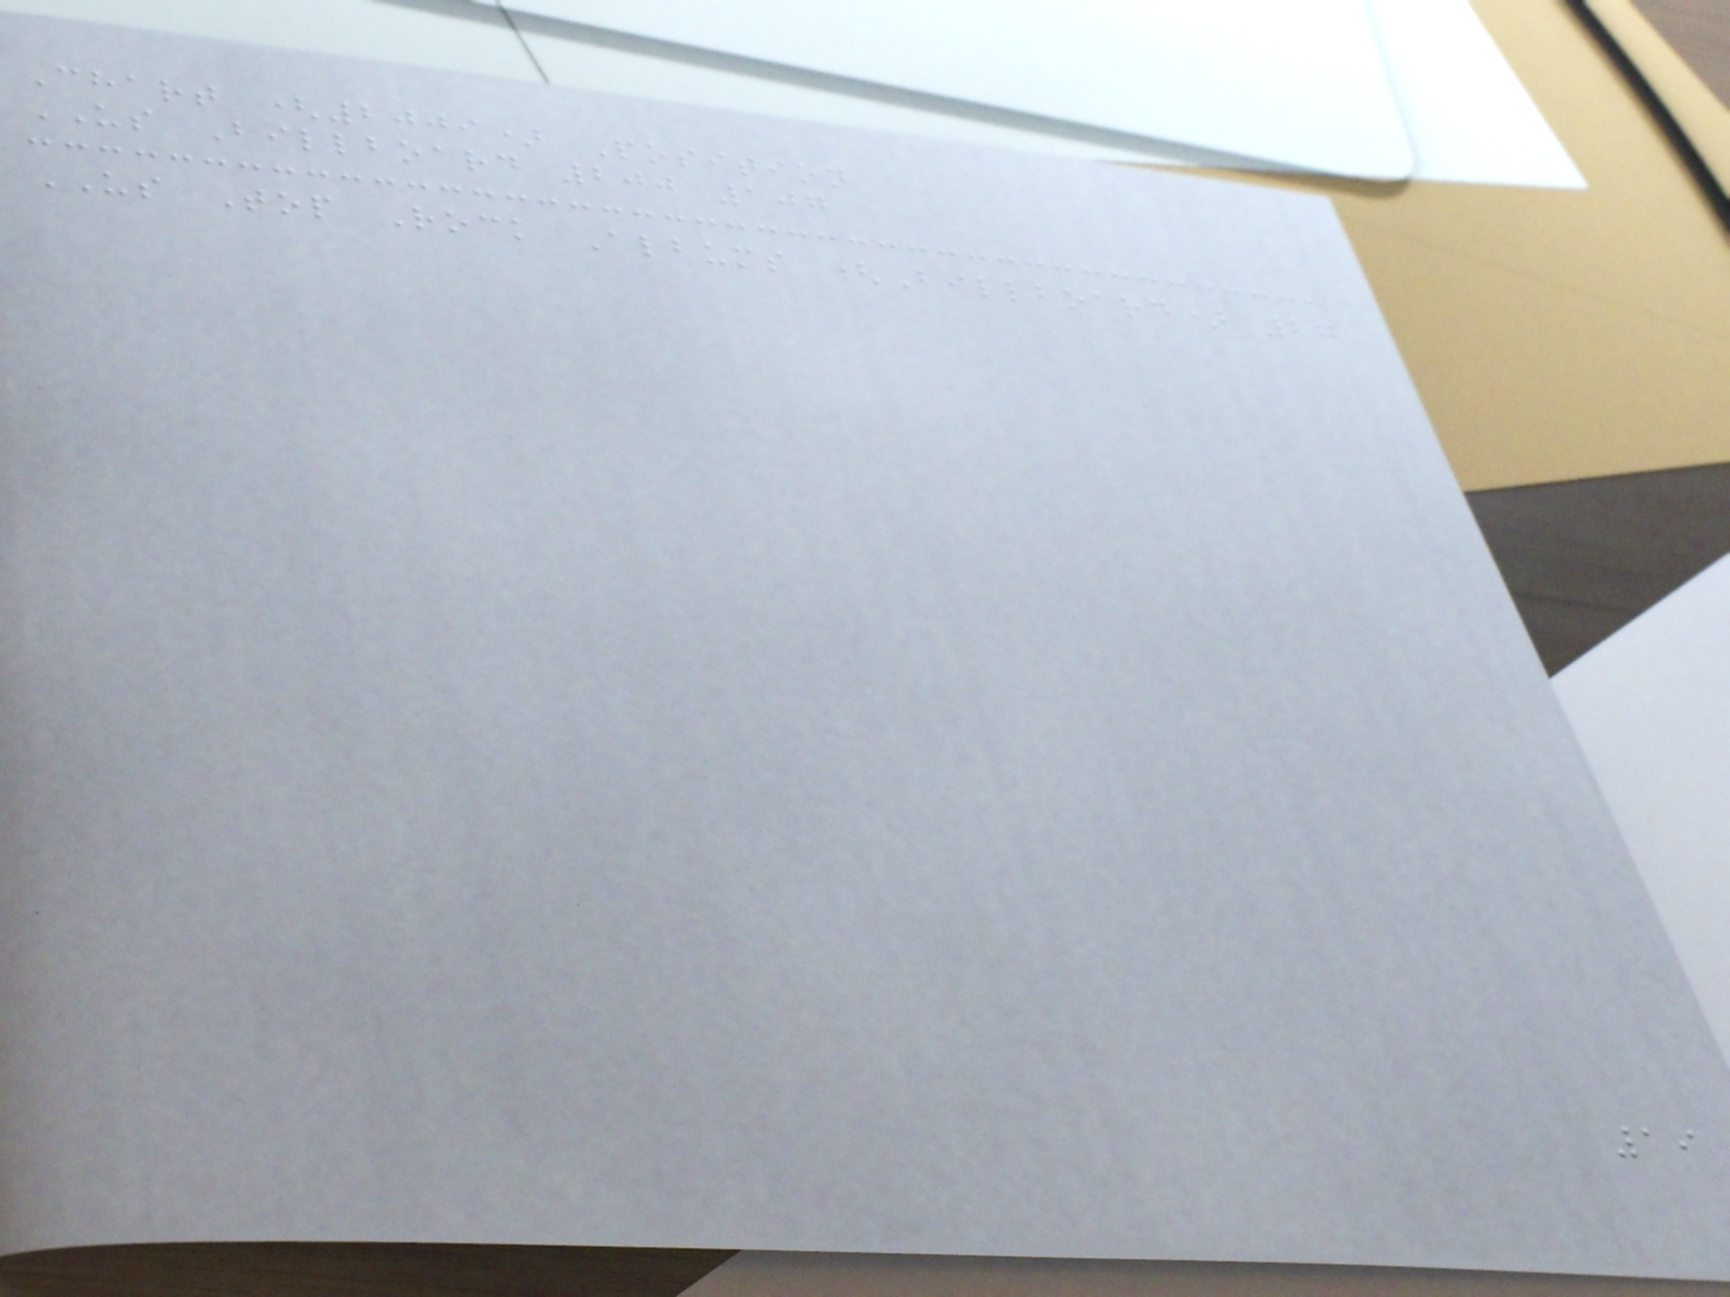Chart (2009) Position
US Billboard 200 107
US Top Rock Albums (Billboard) 27
19
